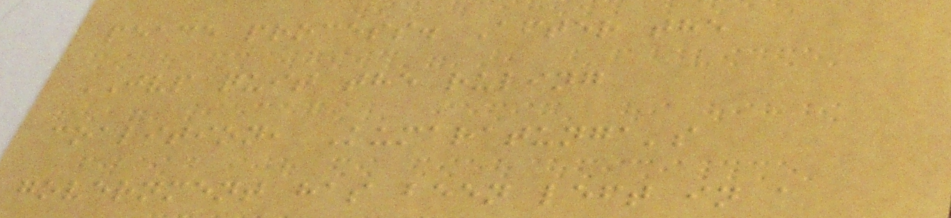peace process. After the
JVP quit the ruling
coalition, Kumaratunga's
government has been left in a
